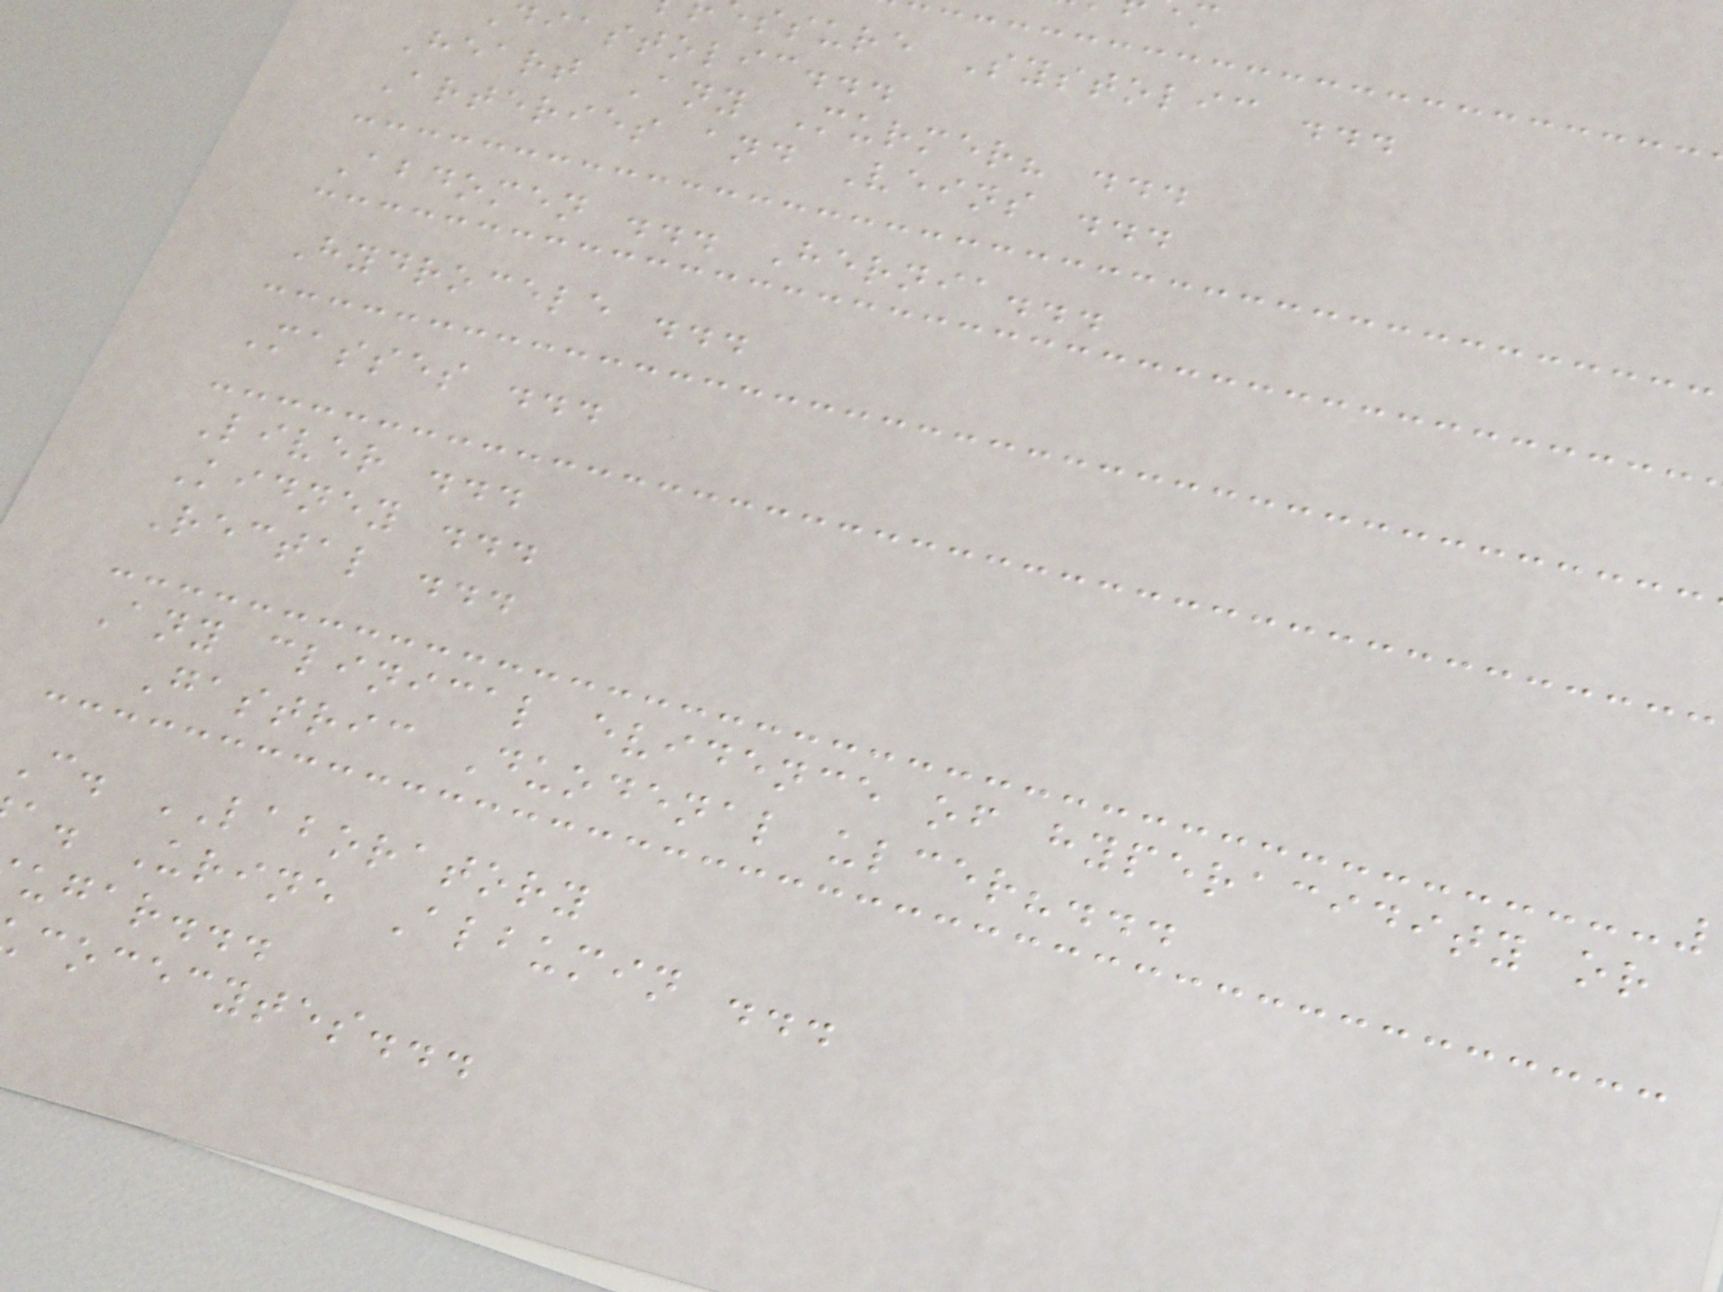ssure Systolic ...
diastolic...
Heart Any Murmer? ...
Arteries and Veins ...
Abdomen ... Hernia...
Hydrocele ...
Masses ...
Liver ...
Kidney ...
Rectal ...
Any clinical evidence of hyperacidity or
Gastric Duodenal ulcer?...
C. LABORATORY
a. Urine Albumin ...
ugar...
cocecytes...
